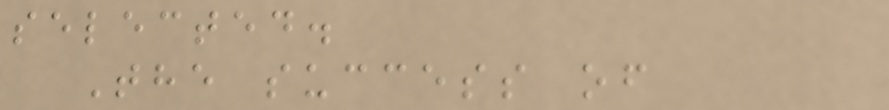selected.
The success of
